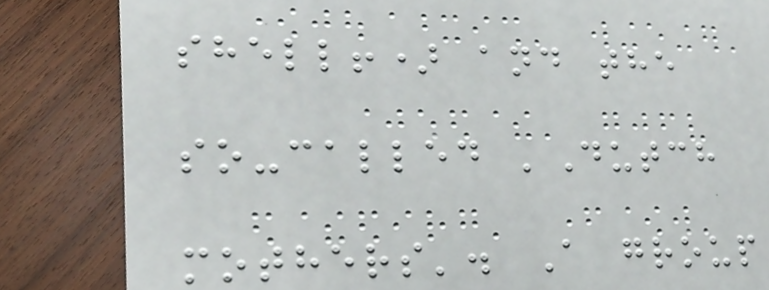shell!) and the
so-called 'Dutch
mothers'. A group
